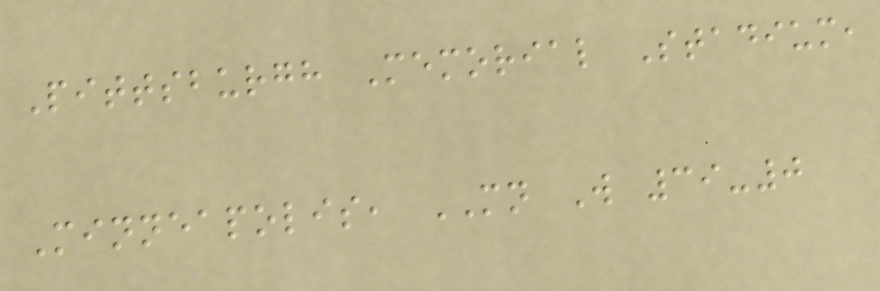Pittsburgh Memorial Stadium,
Minneapolis, MN W 39-0
